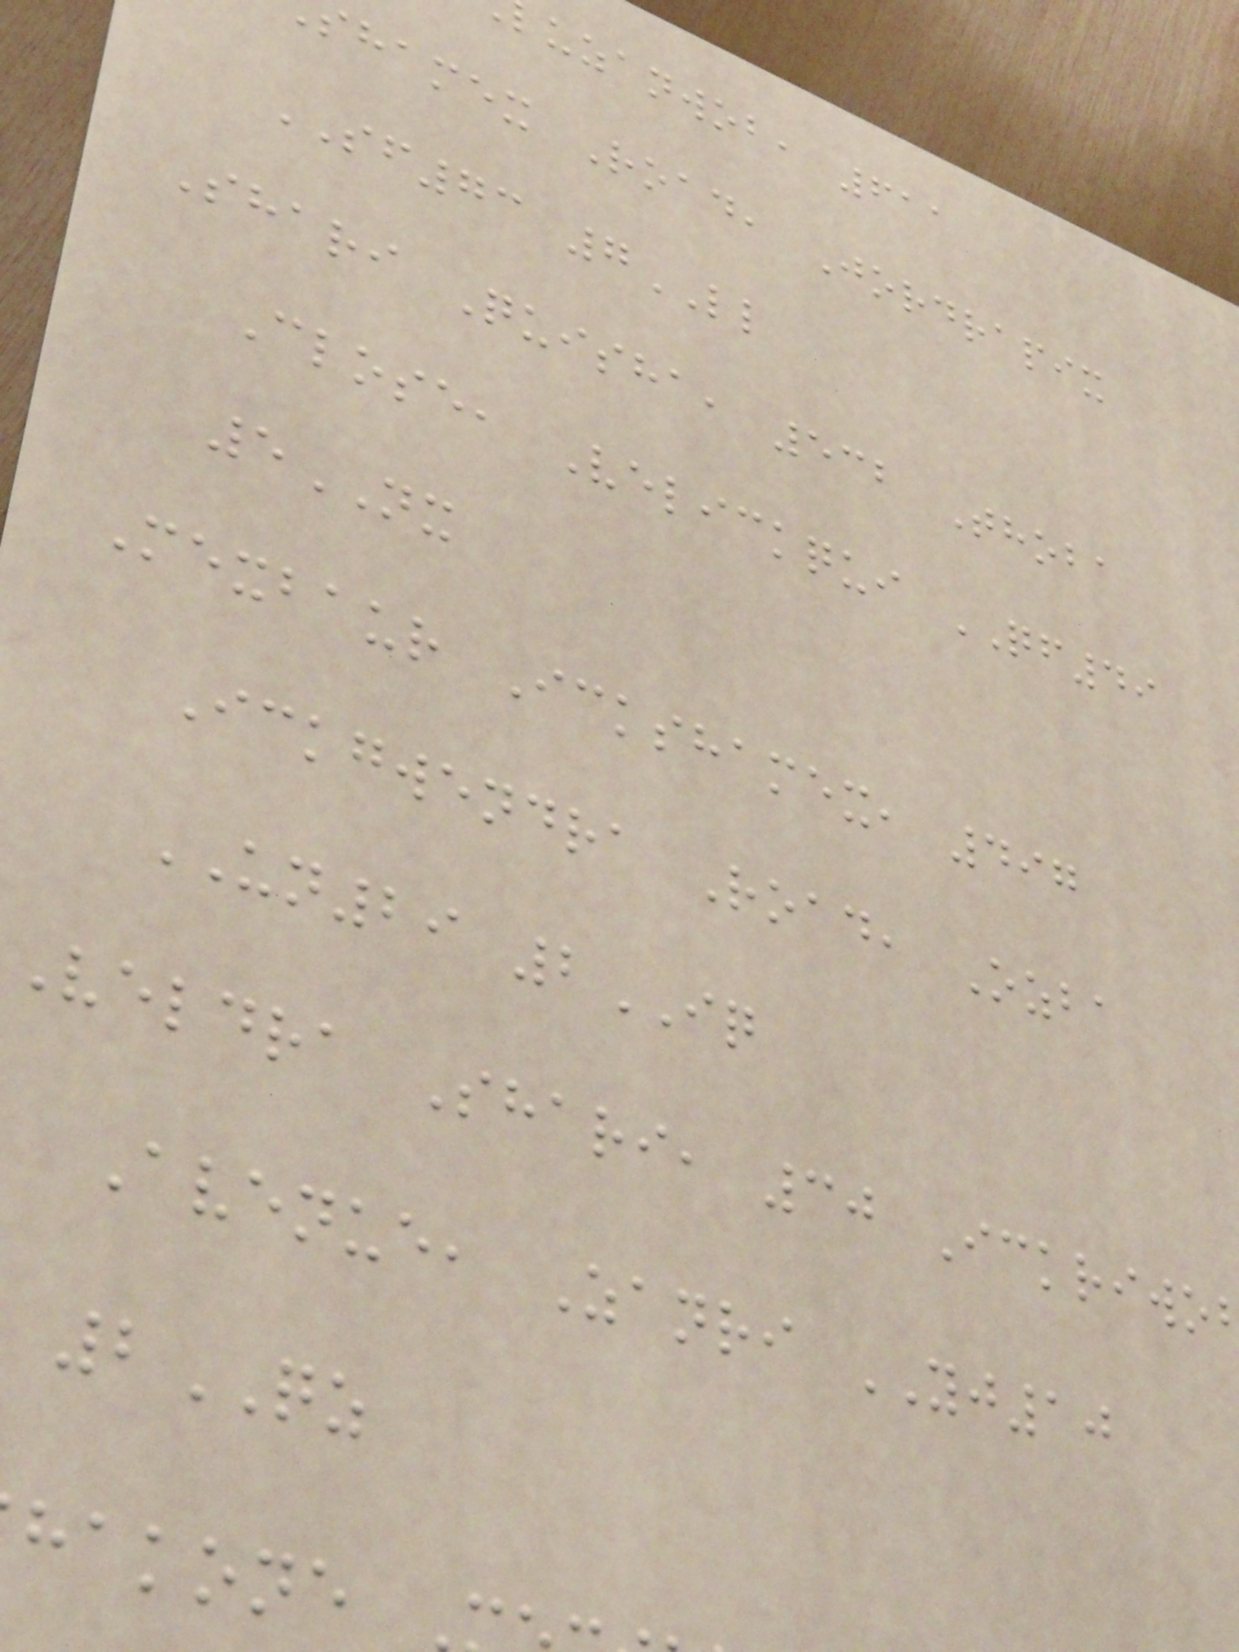uzanwob, 611
shamex Road, Jordrapix
SF73 7LL
Shari Quisha, 532 Thoba
Close, Velickqui QF49
5NX
Mexbaur Ickshamex, 497
Ickgwendra Road, Ozba
UN29 2IQ
Veldra Shari, 30 Ickriwo
Avenue, Zanri YJ10
2QZ
hakone
